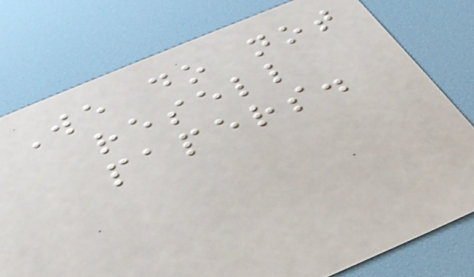We do not
resell
papers.
